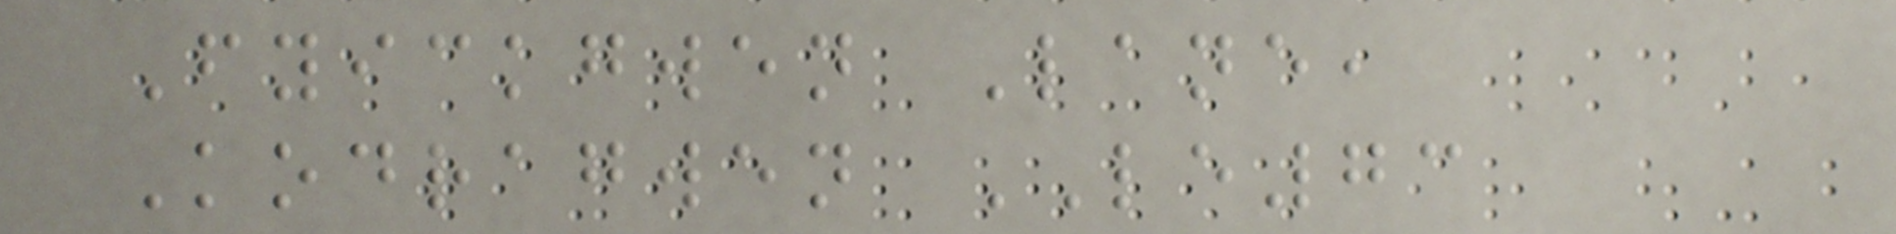Fyickgwen Lane,
Kodragwen LE73
